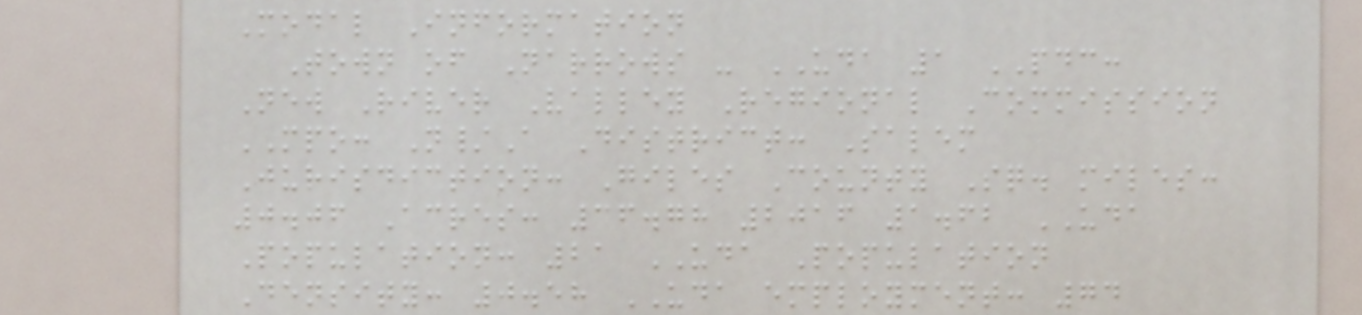Modal Information
Town of Narrows - UDA 1 PDC:
New River Valley Regional Commission
MPO: N/A District: Salem
Jurisdiction: Giles County Sq. miles:
0.06 Acres: 36.78 2016 1.62 UDA
Population: 21 UDA Population
Density: 0.58 UDA employment: 74
